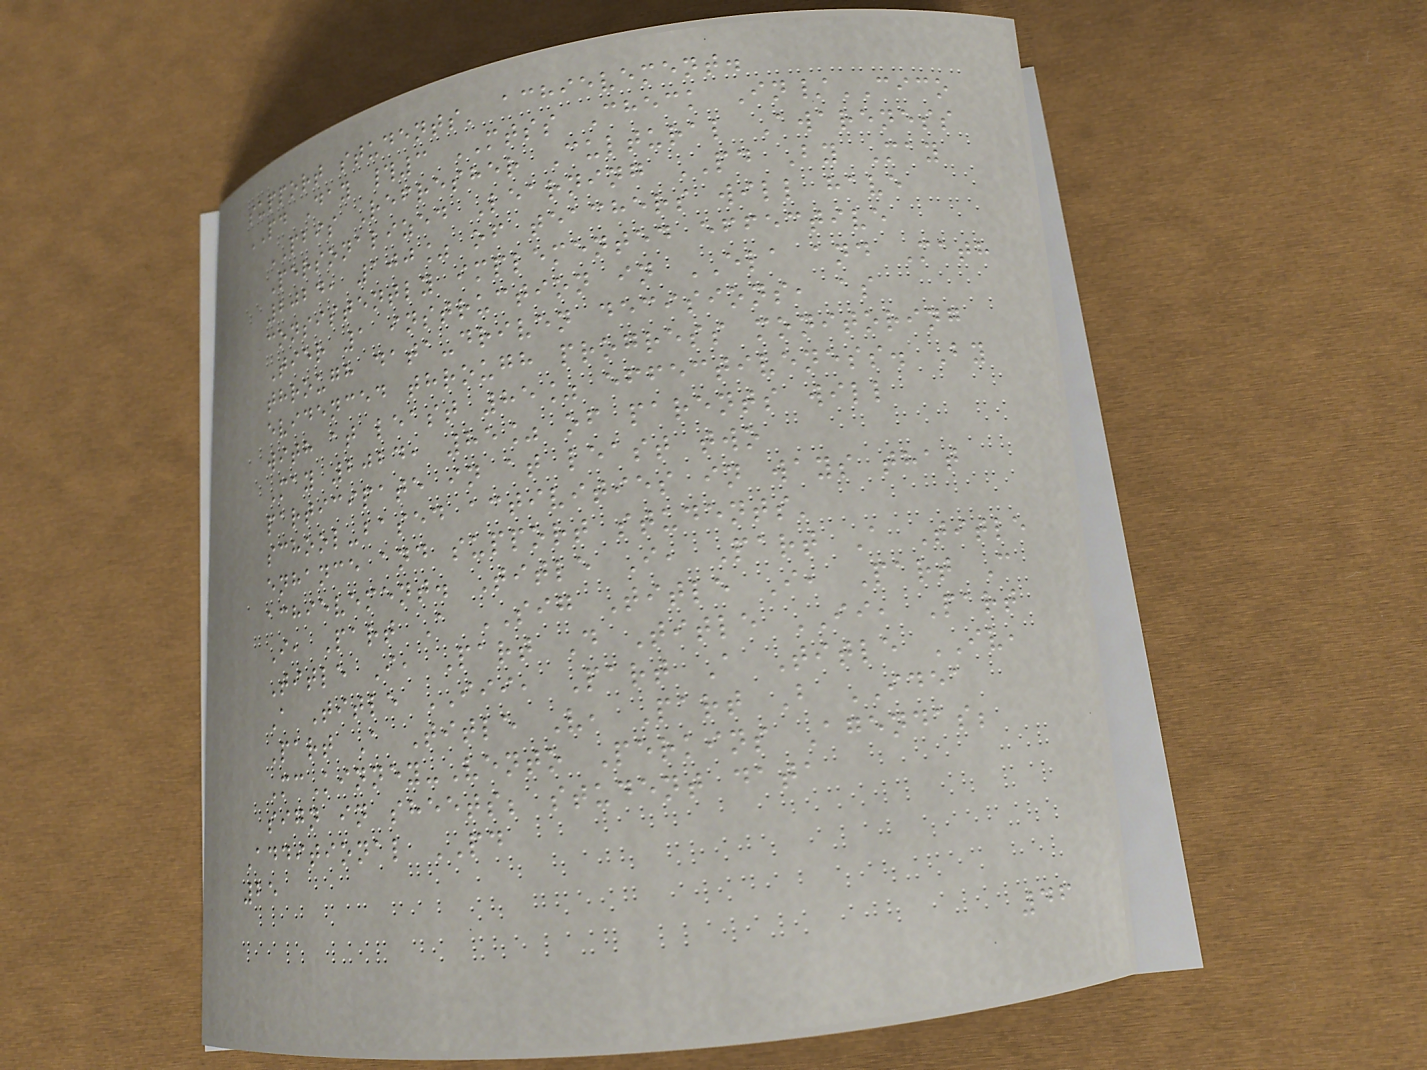support students' achievement.
PD Day #3 MTSS Check In/CICO
PBIS Refresher Cultural Awareness
Personalized Learning PD By May
2024, 100% of teachers will have
consistently implemented effective
Tier 1 instruction in ELA and Math
through data-driven decisions, as
evidenced through progress monitoring
with at least 85% effectiveness. By
May 2024, 85% of parents will
participate in at least two
school-based activities in ways that
enhance and support students'
achievement. Title I, Part A Title
I, Part A SIG Title I, Part C
Title I, Part D Title II, Part
A Title III, Part A Title IV,
Part A Title V, Part B IDEA
McKinney-Vento Perkins Agendas;
sign in sheets; student data
Additional PD
25
46
